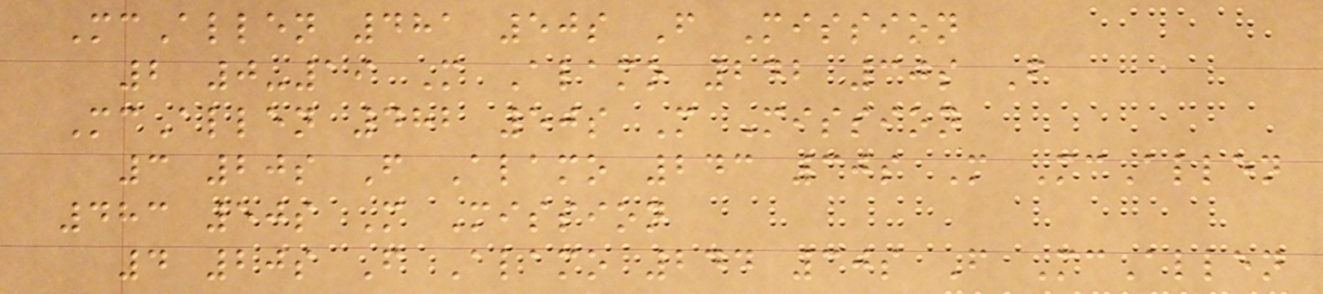McAllen 481 50s F Mission
2 0-19 M Alamo 242 30s F
McAllen 482 50s M Mission
3 20s F Alamo 243 30s M McAllen
483 50s M Mission
4 20s F Alamo 244 30s F McAllen
